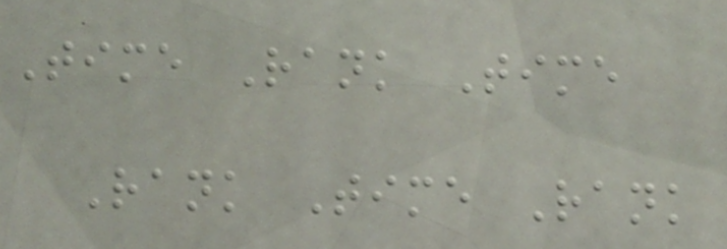Time Rank Time
Rank Time Rank
